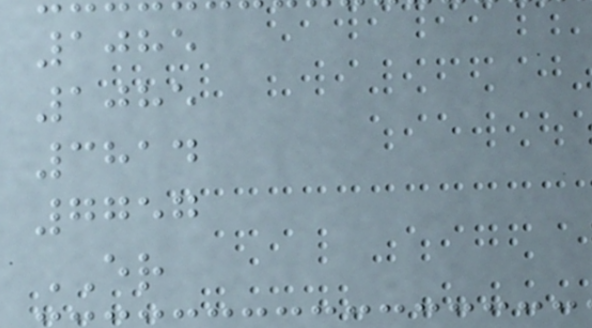1085
1085
3814
7757
ER
